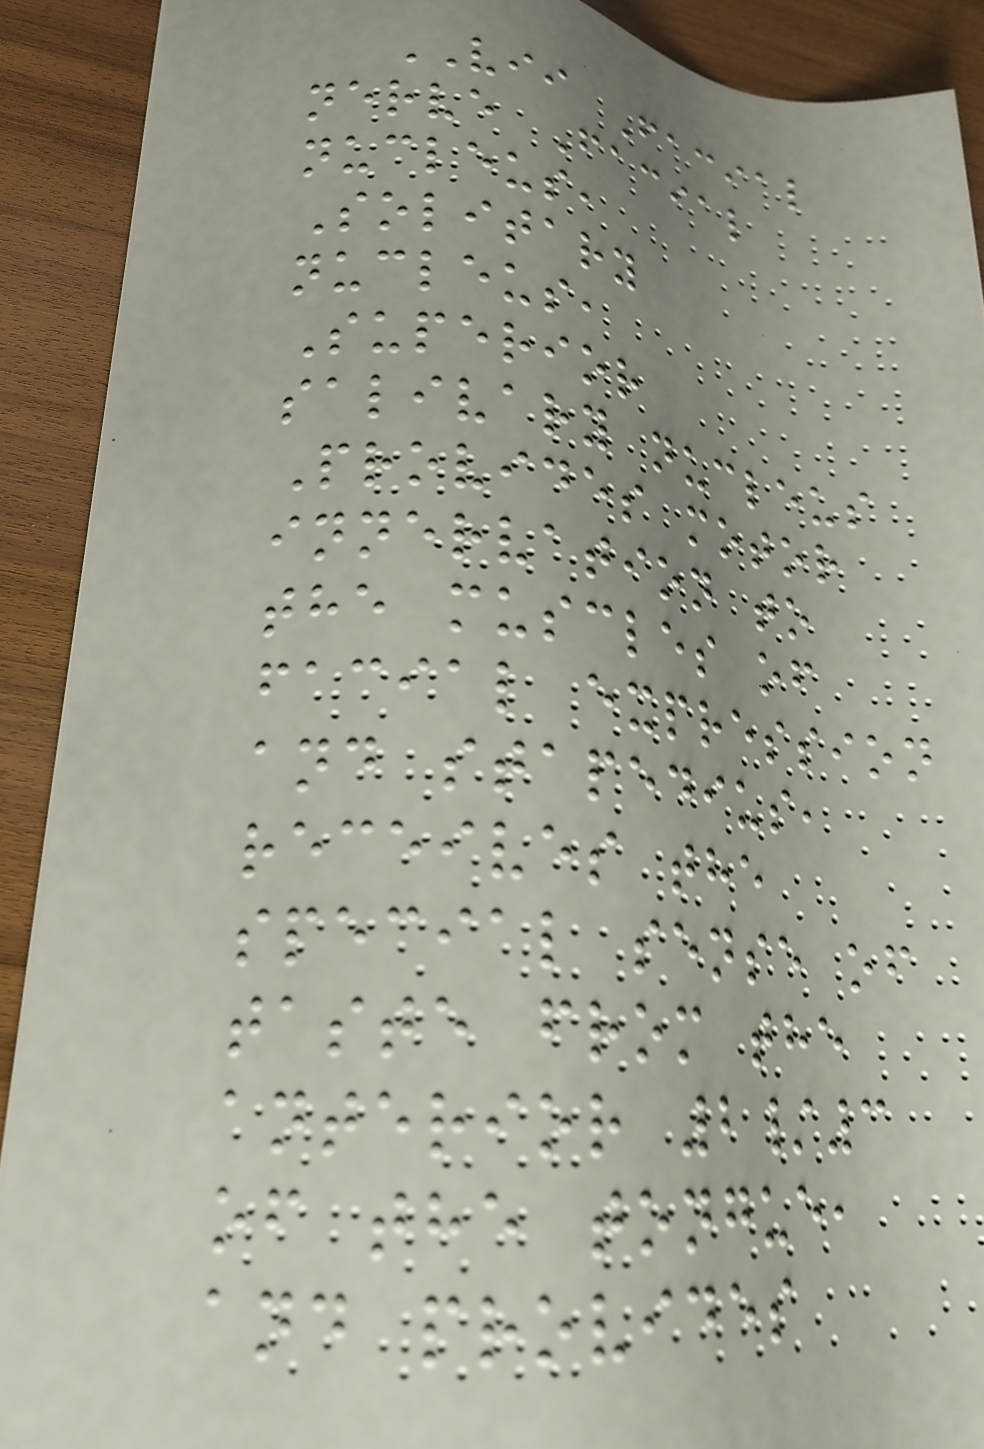VII Facial
nerve Facial
nucleus,
Solitary
nucleus,
Superior
salivary nucleus
Provides motor
innervation to
the muscles of
facial expression
and stapedius,
receives the
special sense of
taste from the
anterior 2/3
of the tongue,
and provides
